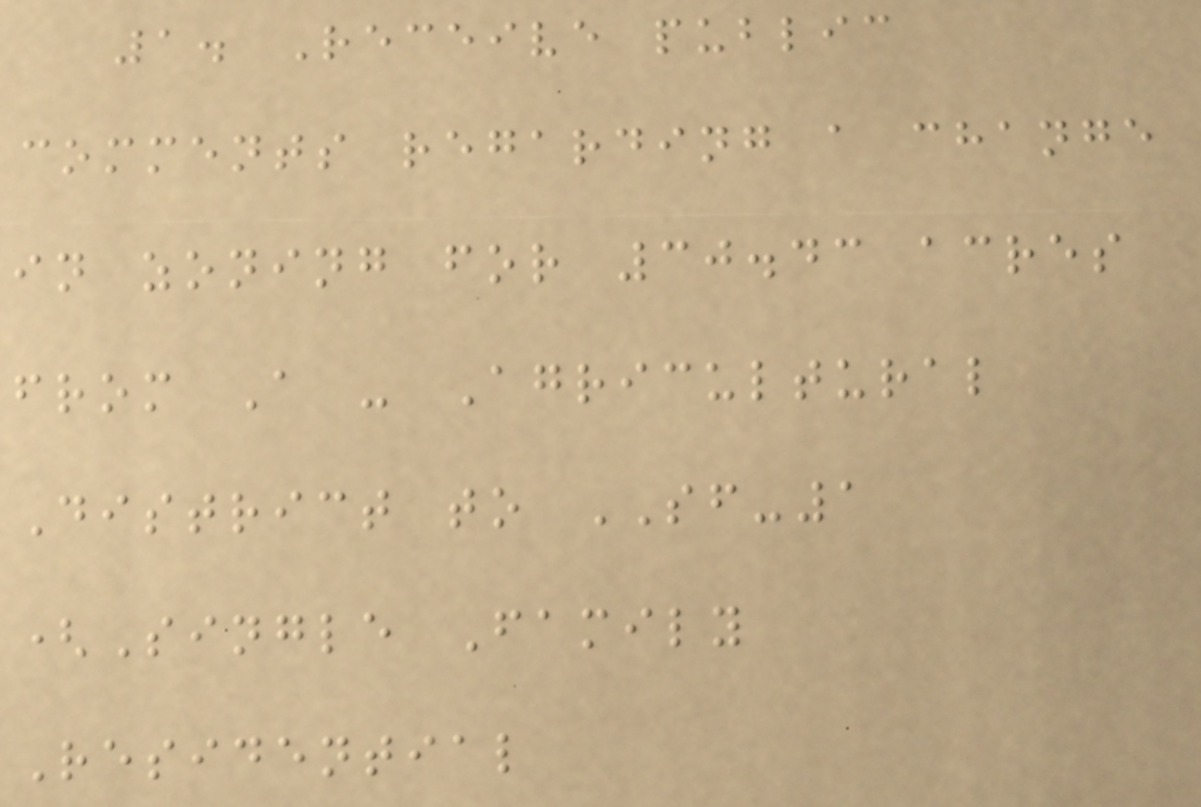1. Receive public
comments regarding a change
in zoning for 30.43 acres
from A - Agricultural
District to SF-1
(Single Family
Residential
